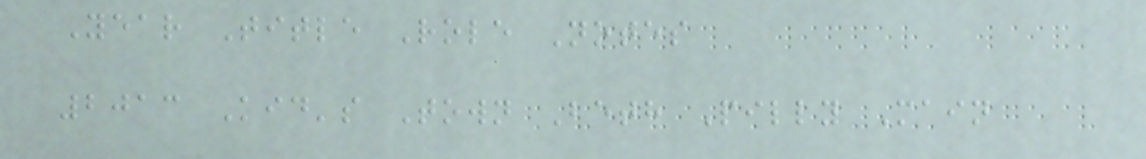Year Title Role Notes
2013 Kid's Town Beth Pilly Main
